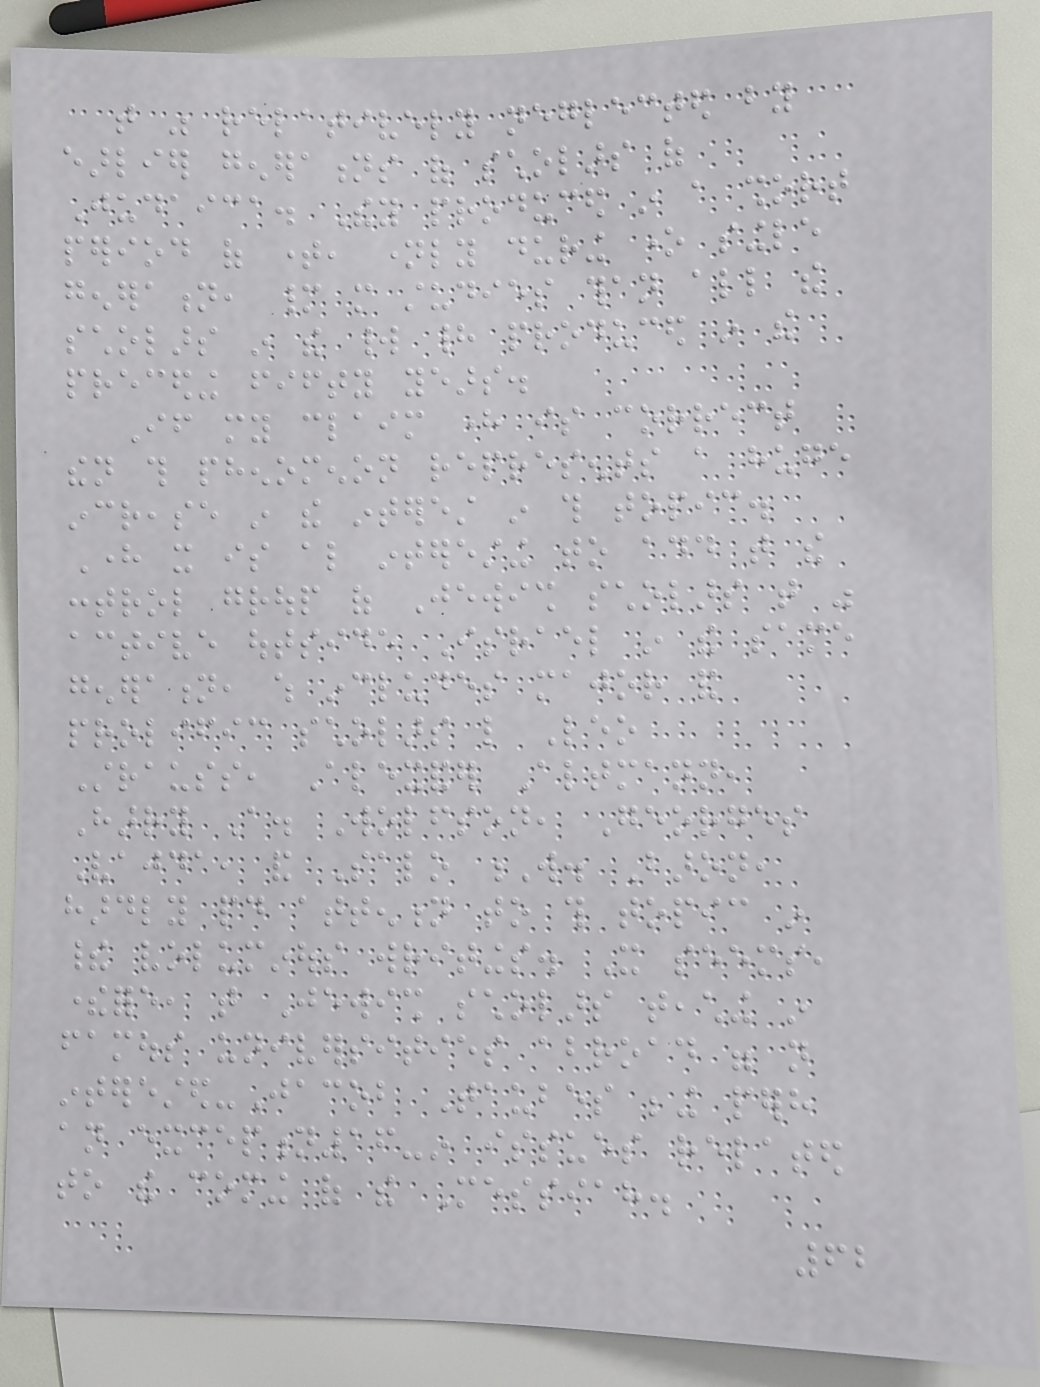that was relatively neglected by
earlier generations of scholars of
Judaica. They produced in a short
period of time, namely during one single
generation, many more studies than all the
scholars in the world had produced in the
preceding fifty years.
If my claim here is correct
then this phenomenon represents a huge
increase in the interest in this topic.
Here it is also interesting to add that the
control group of Jewish scholars that was
active outside Israel in the same
generation, which includes major and
prolific scholars like Leo
Strauss, Alexander Altmann,
Harry A. Wolfson, Georges
Vajda, and Salo W. Baron,
hardly paid attention to this topic in
their voluminous writings. It seems,
therefore, that Jewish scholars teaching in
famous universities abroad were not
interested-Jacob Taubes being perhaps
an exception16-in issues related
to the coming of the Messiah.
62
